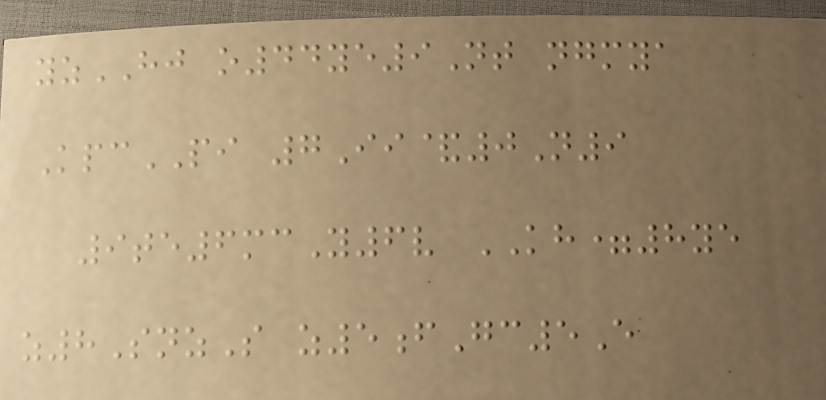yzHJ o44ye9Nt ngmya
KpcPI 7Ii&0N9
9te6mcY6v KH=8ye
z8SnzS z5fGc5E
